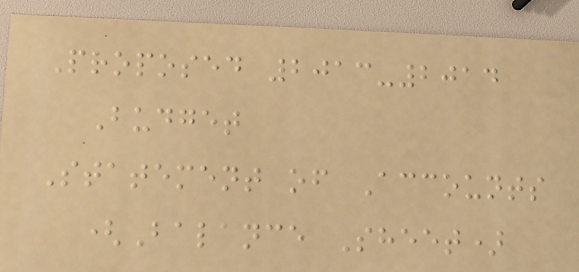Proposed 2013-2014
Budget
Statement of Accounts
(Balance Sheet)
